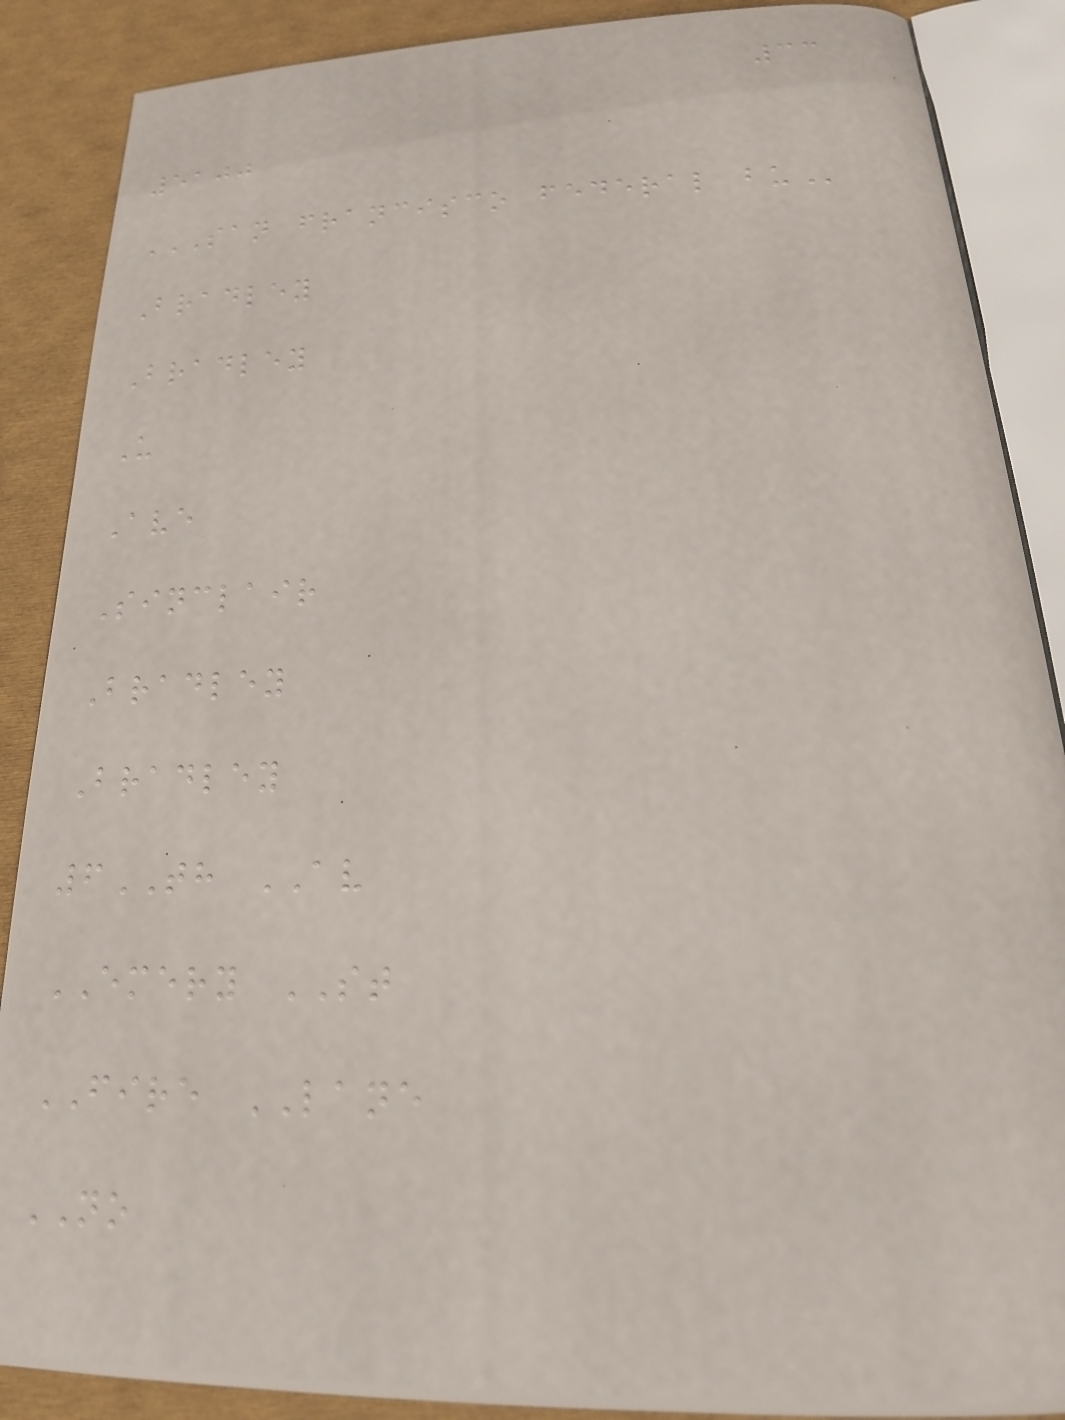33
5100
SAN FRANCISCO FEDERAL BU
Bradley
Bradley
U
Ave
Sinclair
Bradley
Bradley
6TH AV
EMERY ST
FIRE LANE
NO
